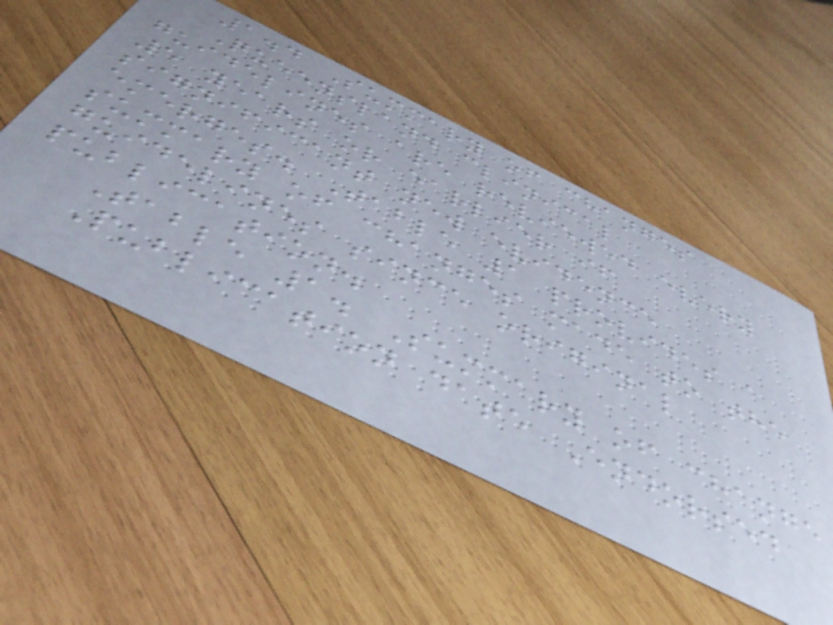1.4 Summary of changes
Queensland clinical
guidelines are reviewed every
5 years or earlier if
significant new evidence
emerges. Table 1 provides a
summary of changes made to the
guidelines since original
publication.
Table 1. Summary of change
Publication date Endorsed
